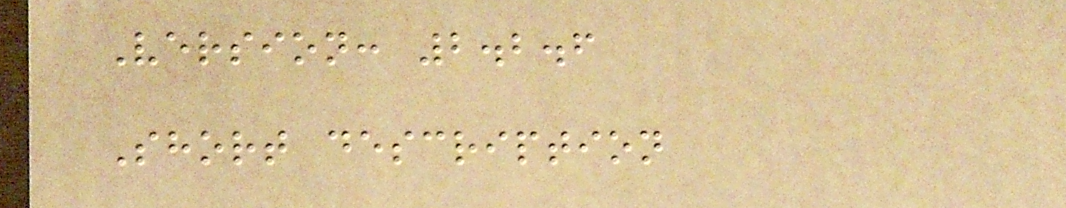Version: 2.2.6
Short description
